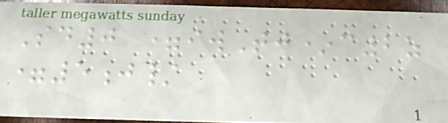Sd0 =iwTj*c2z
=5j/
